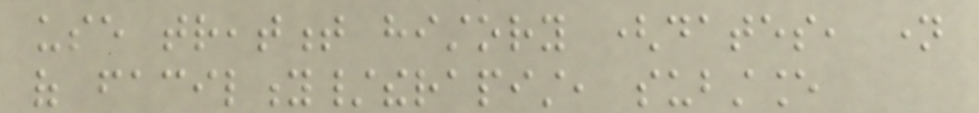use treatment history (dates, name
of facility/therapist, substance
